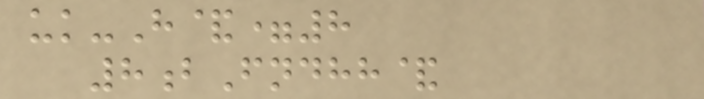uk-H&=8
8bFndhh&
